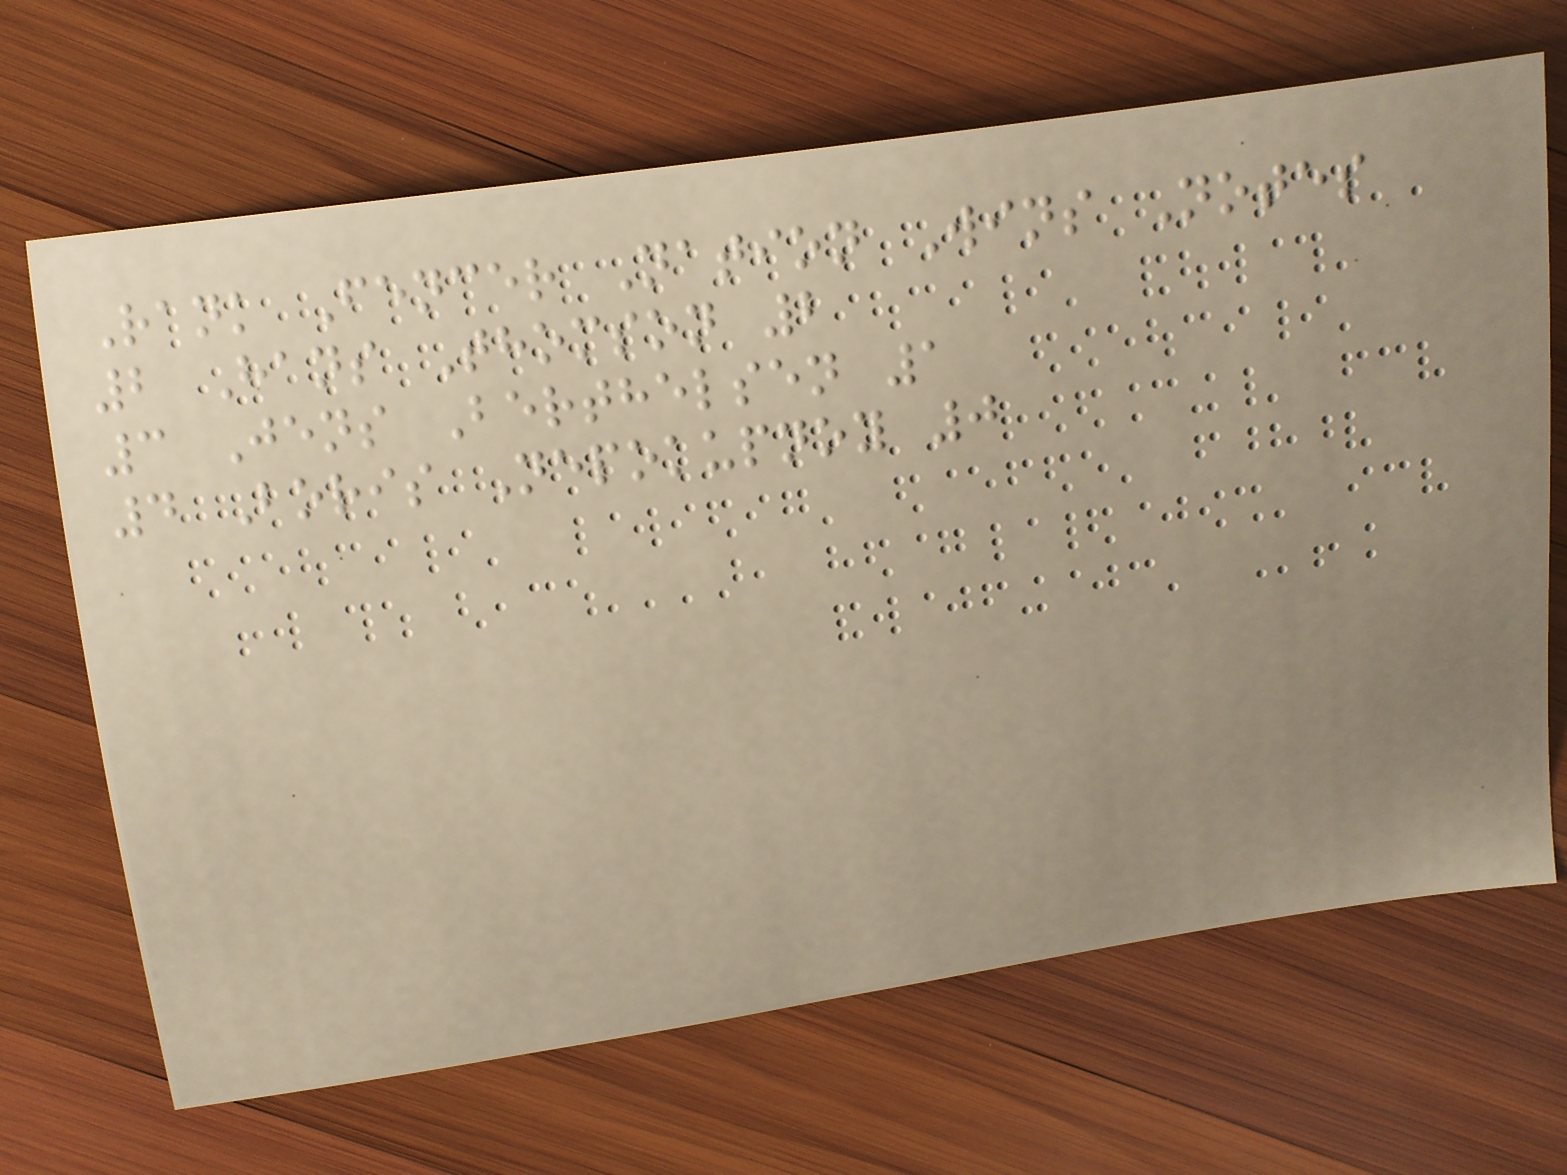Rank Fencer Nation Wins Notes
2 Hans Thomson 2
3 Jens Berthelsen 1
4 Boris Nepokupnoy 0
